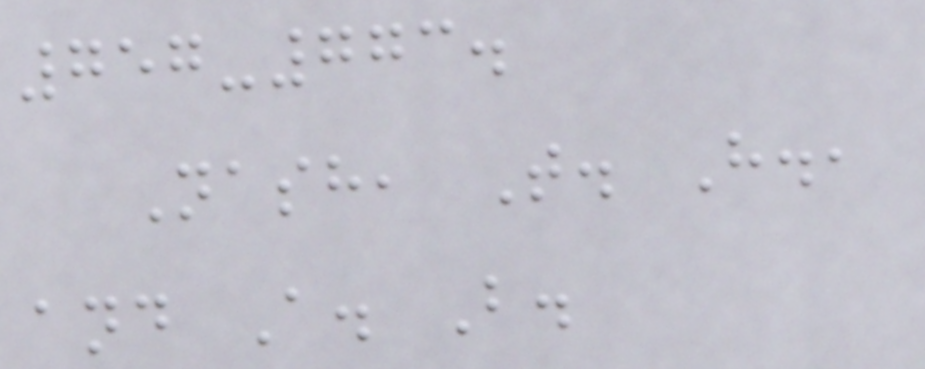757-773.
Nash, T. H.,
and A. B.
